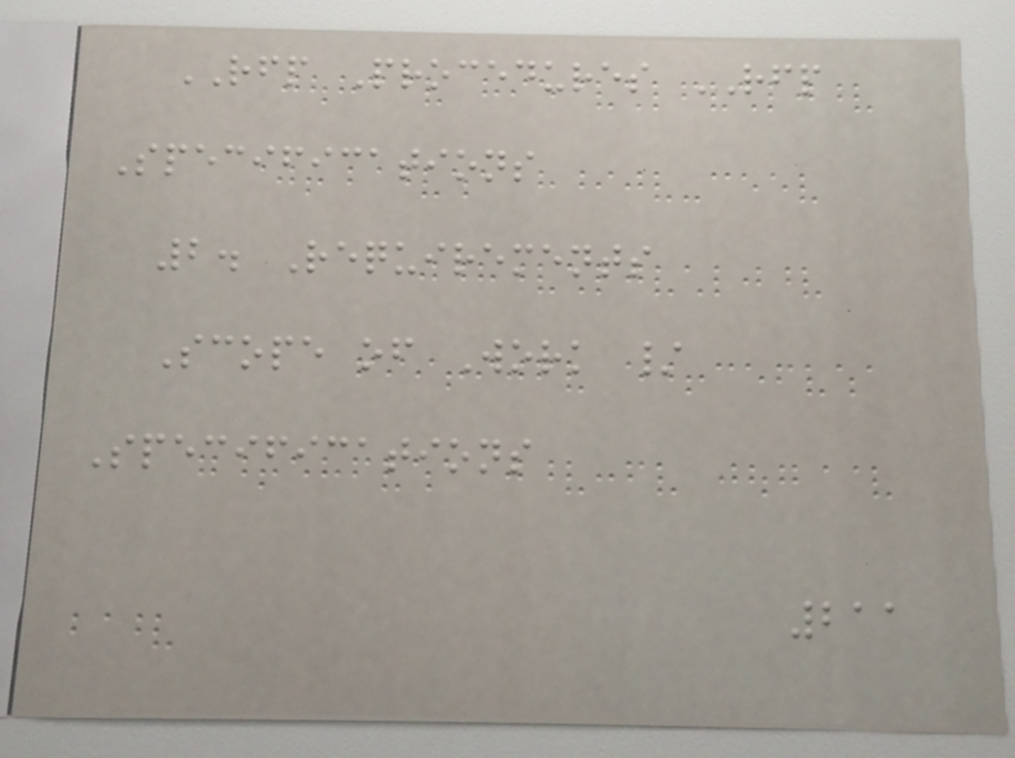RFP Procedures RFP
Specifications
2. Requirements
Scope of Work /
Specifications
211
